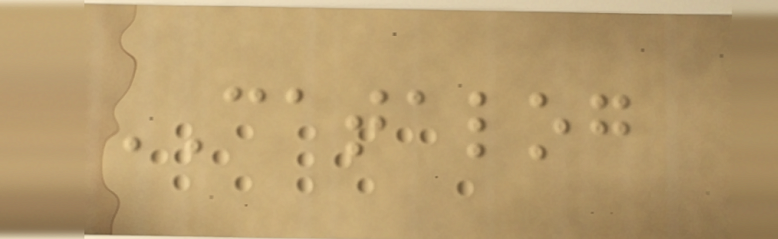CATALOG
